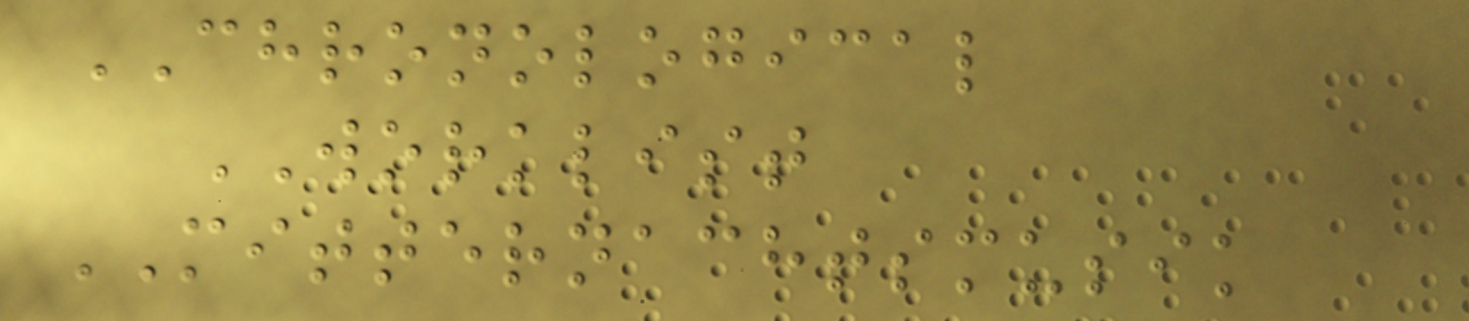CHRONOLOGICAL
WORKLIST
MITTERNACHTSMUSIK
